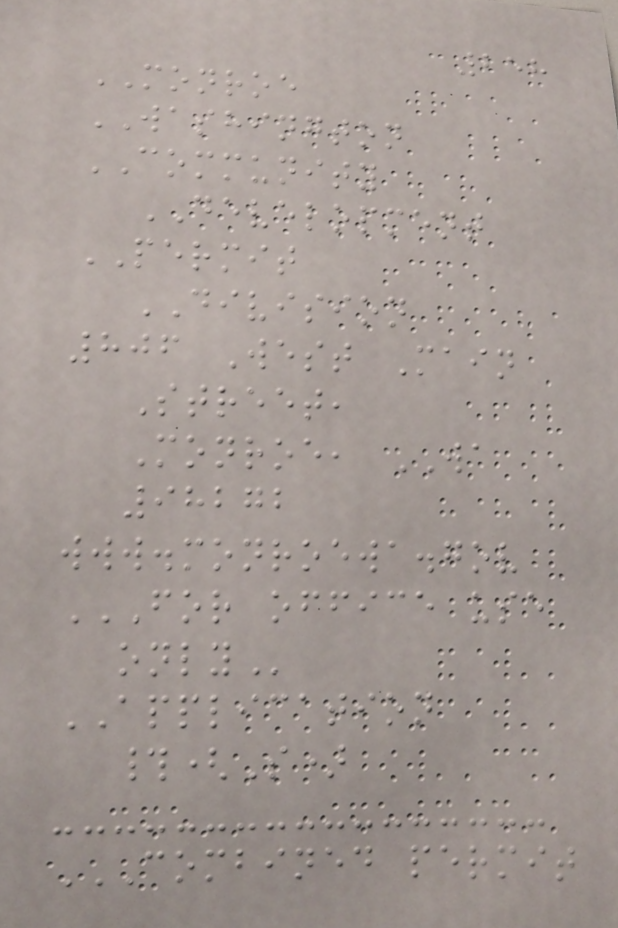258
MONROE
WASHINGTON
COMMUNITY
DEVELOPMENT
PERMIT
DIVISION
806 West Main
Street,
Monroe, WA
98272
www.monroewa.gov
FOR OFFICE USE
ONLY
APPLICATION
#(S)
COMBINED PERMIT
